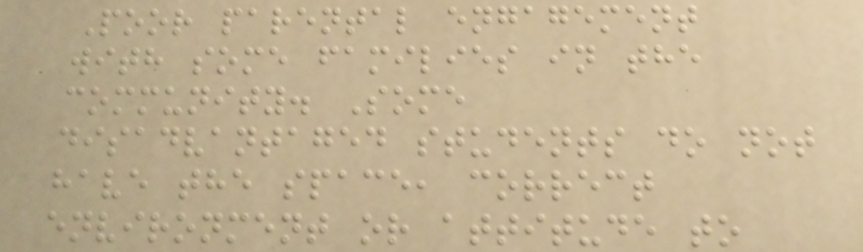Poor parental engagement
with some families in the
community. Some
disadvantaged students do not
have the space, correct
environment or attitude to
